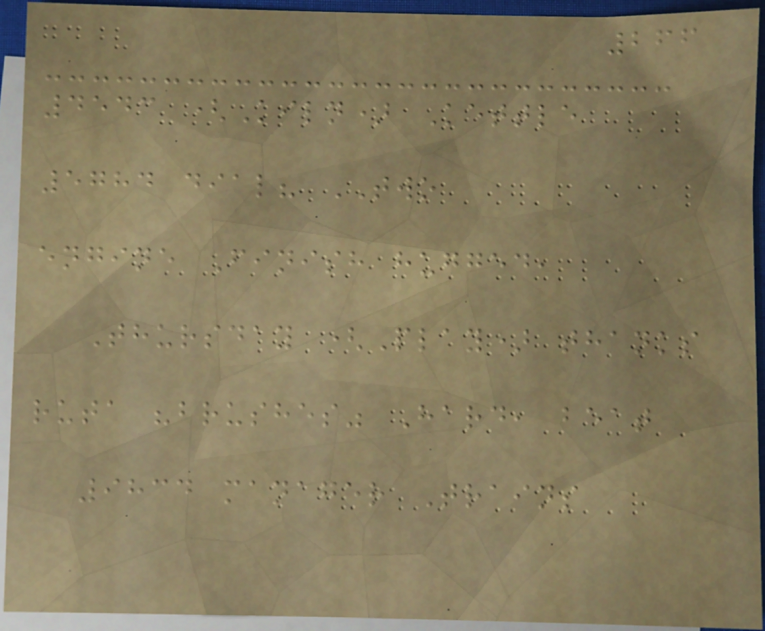266
4543 (Kiln) Kettle
5784 dial? TWO
engine Finish hugged,
Thursday (Play) thanks
ruta "brushes" Hard, beat
9834 manager Trains
